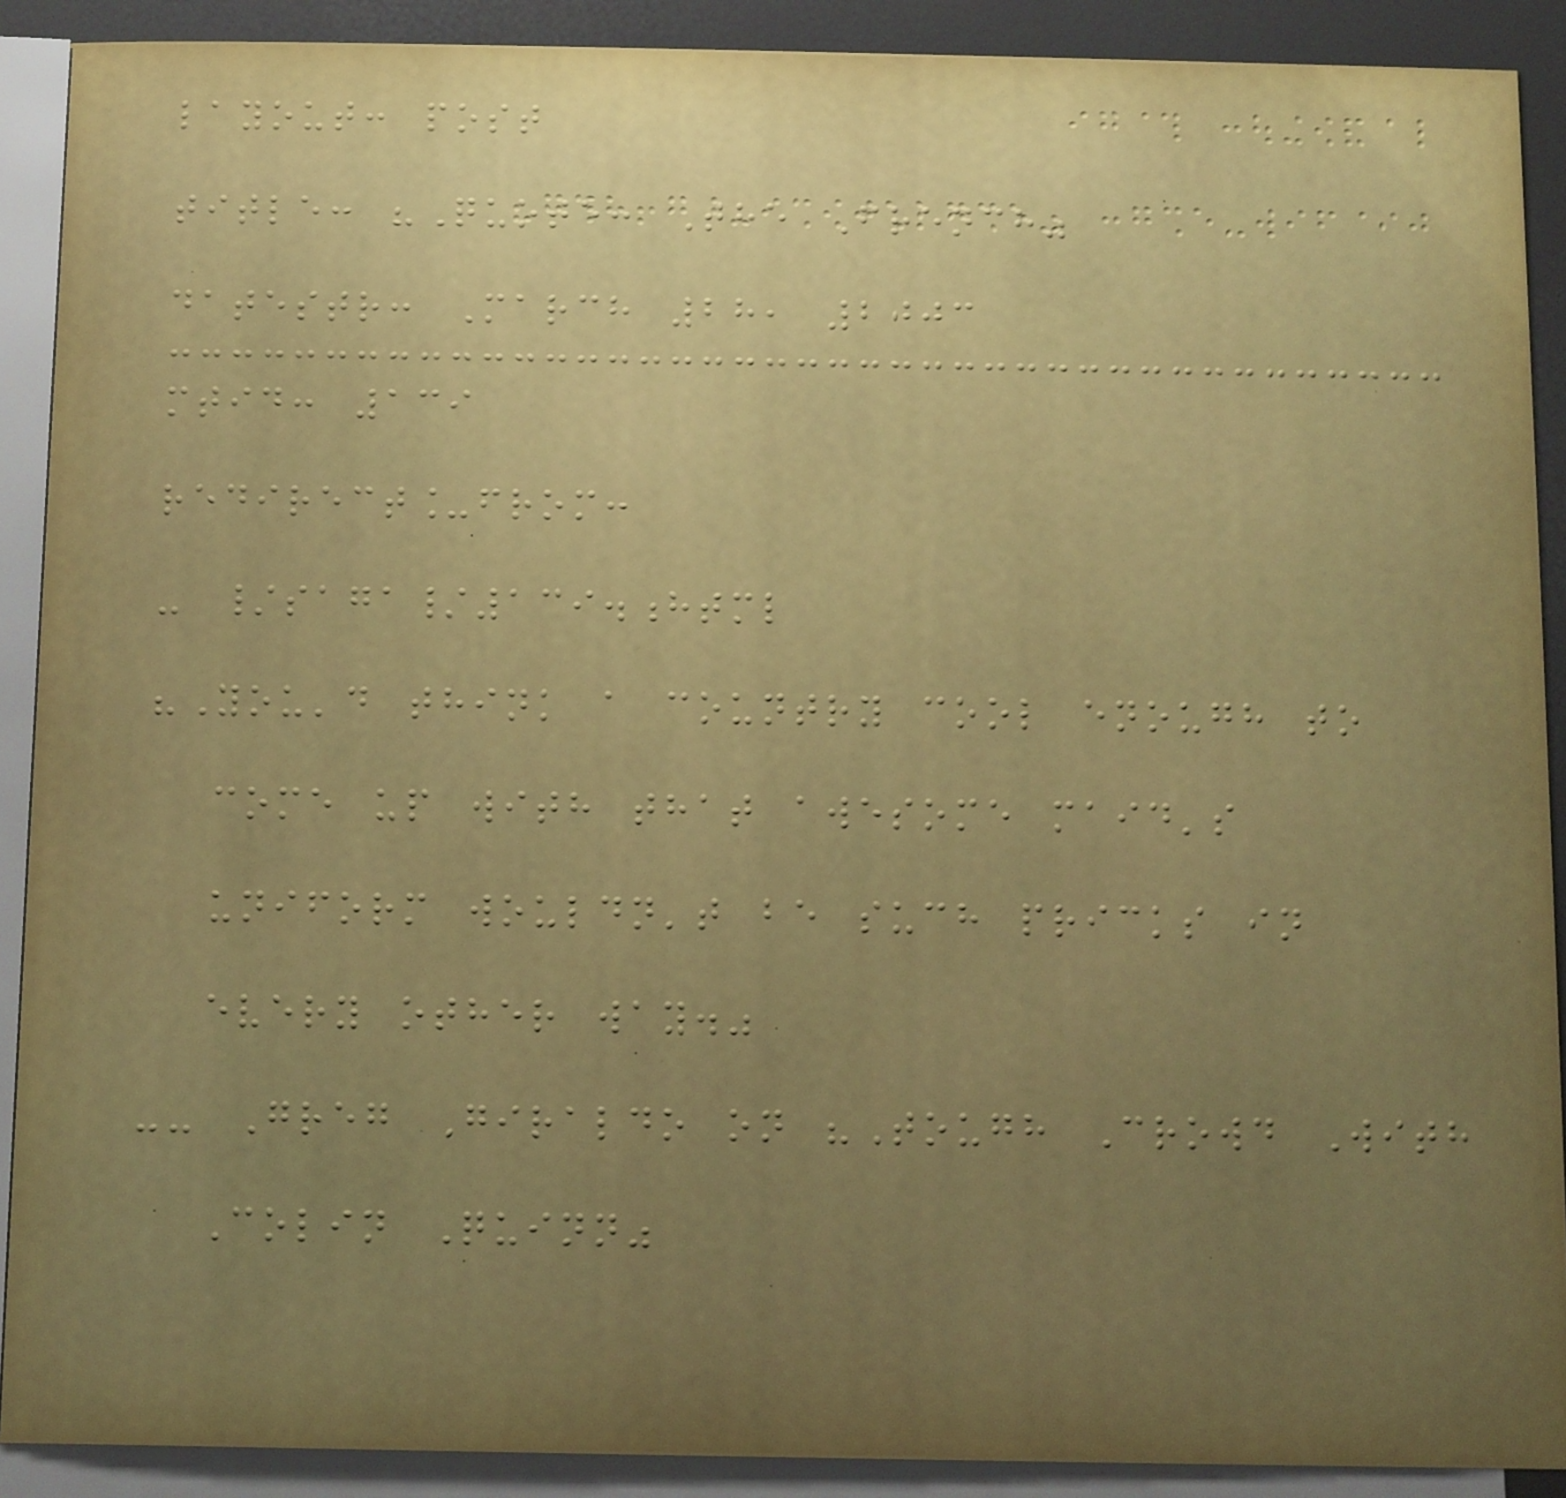layout: post
title: "Quote: The French"
datestr: March 28, 2003
mtid: 139
redirect_from:
- /saga/139.html
"You'd think a country cool enough to
come up with that awesome maid's
uniform wouldn't be such pricks in
every other way."
-- Greg Giraldo on "Tough Crowd With
Colin Quinn"
